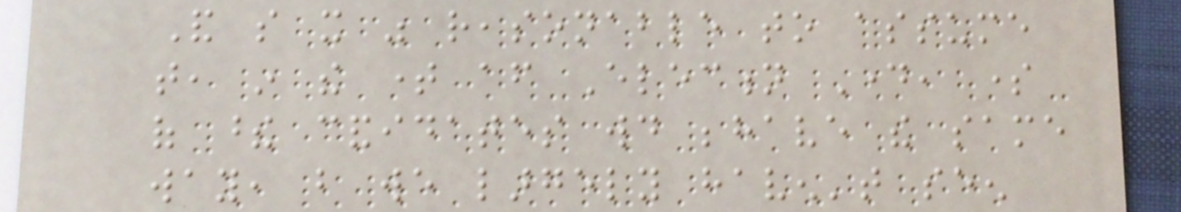And so it was reasonable to assume
that, in the time after Election Day, some
of these candidates would behave the same
way, but we largely haven't seen
